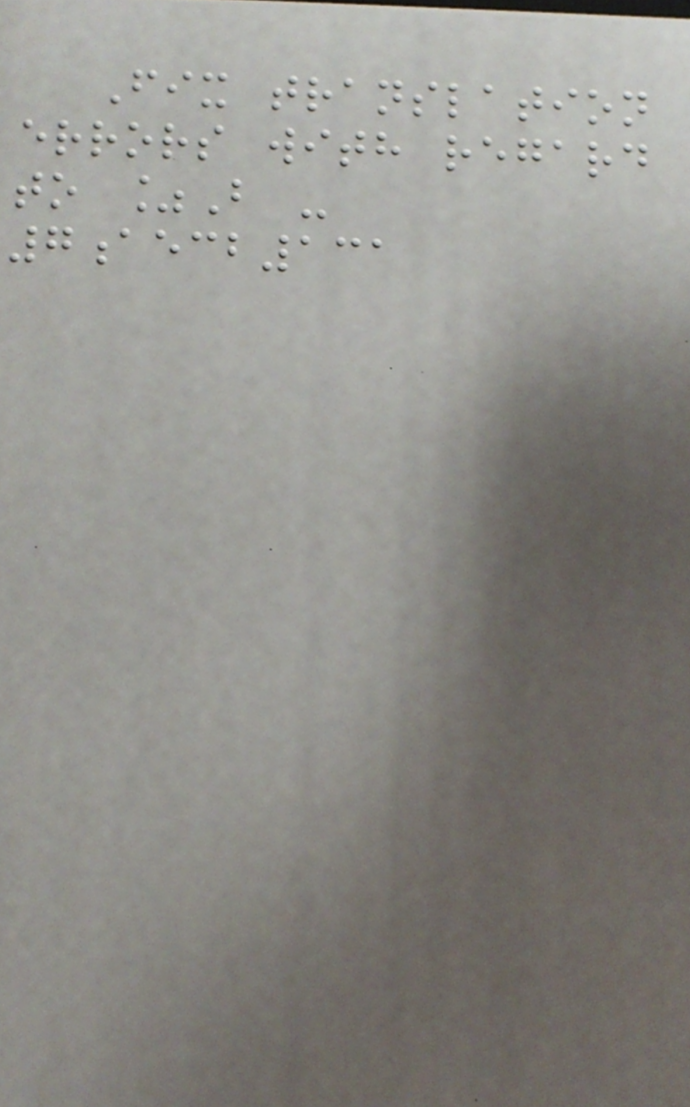Fix translation
errors with regard
to %B -
7aecb131
